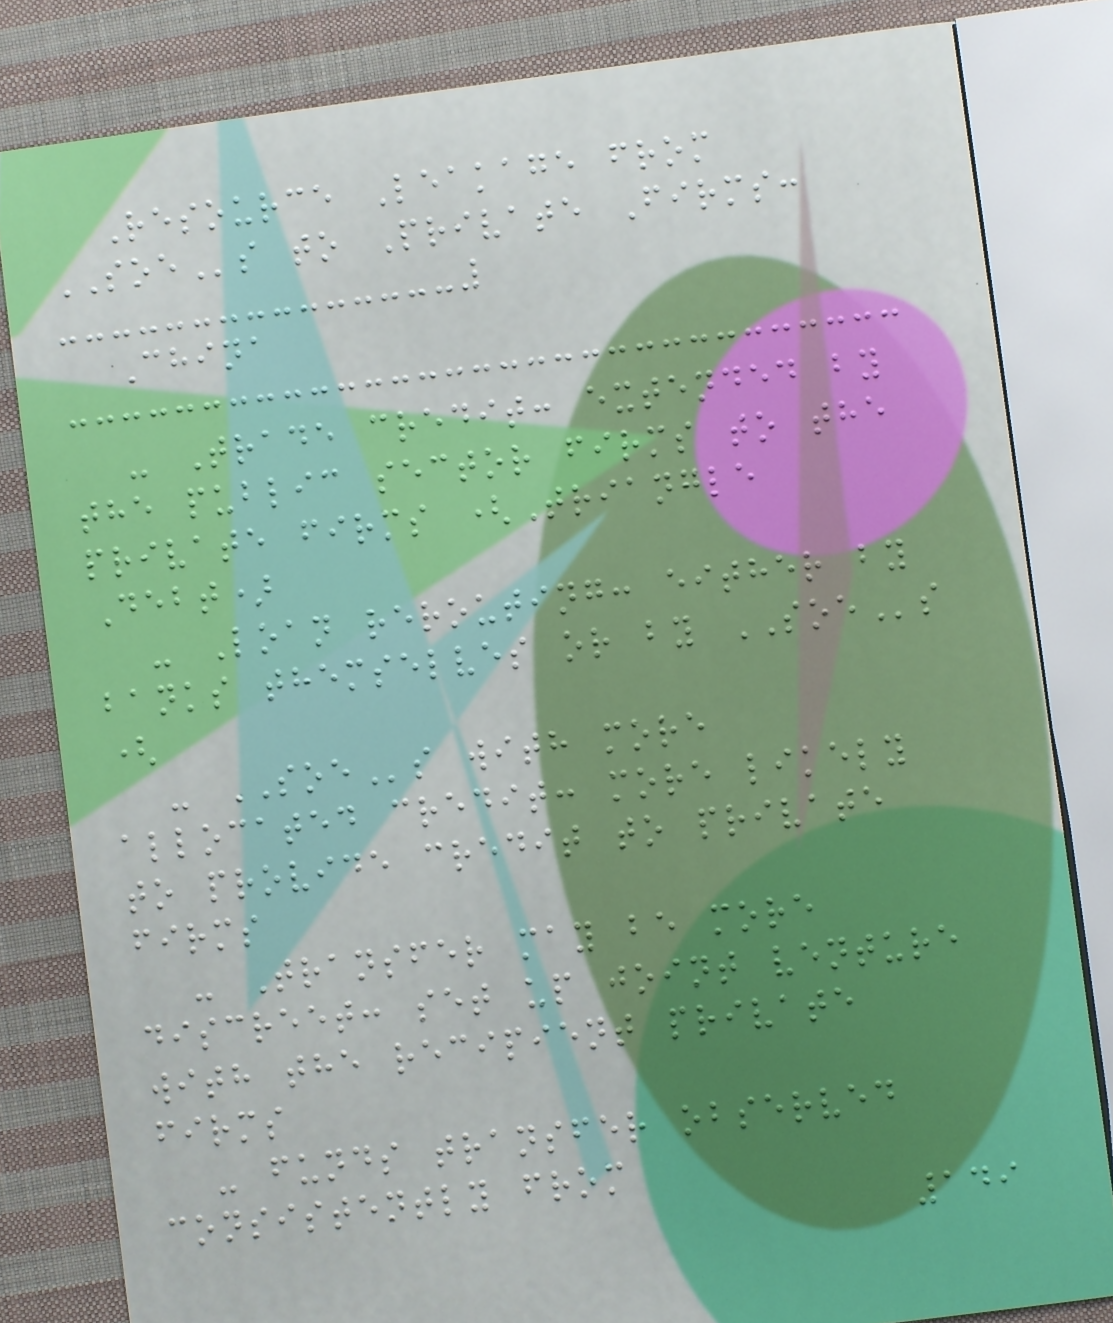Resource Leakage from
SOEs to Private Firms:
China
- Trade credit: extended by
the public sector firms to the
private firms (Triangle
Debt)
- Loan rerouting: either by
banks themselves or by SOEs
(
- SOEs with more
allocated credit: more likely
to provide credit to private
firms
- Transfer may be more
discreet: set up joint venture
with the recipient private
firms
- funds transfer observed
consistently from
149
